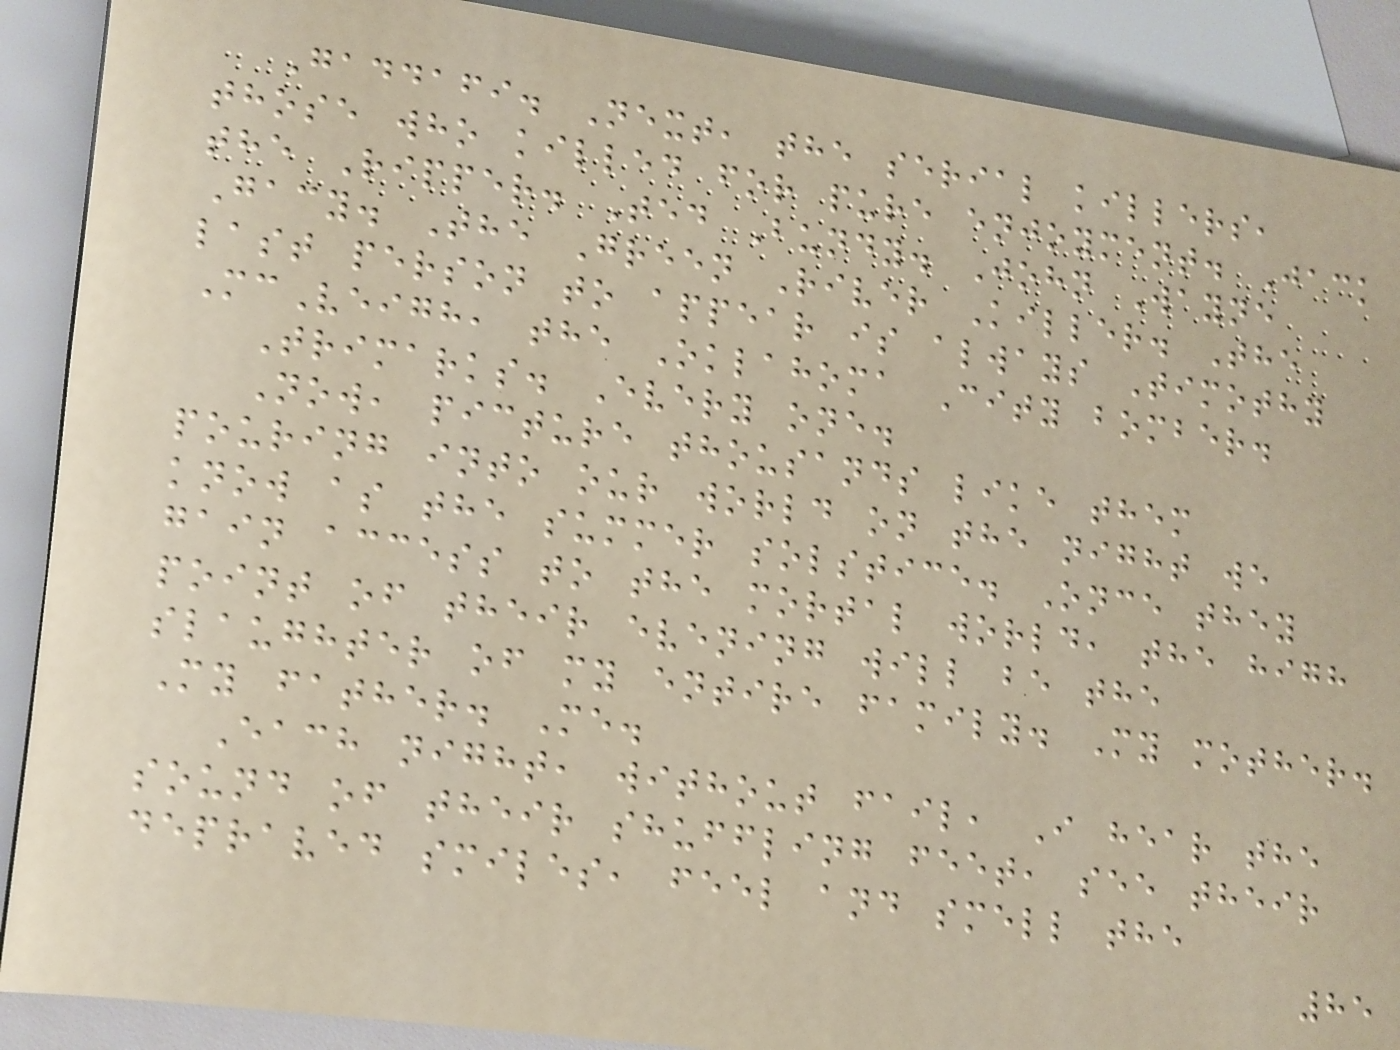Gaddafi. Next, the serial killers,
those who killed for pure enjoyment. Jack
the Ripper. Ted Bundy. John Wayne
Gacy. The Green River Killer. The
last person to appear is always Timothy
McVeigh, the Oklahoma City bomber.
Trimarks. Every one.
Now, picture thousands like them
pouring into our world on the night we
know as the summer solstice. Once they
gain access to the mortal world, the high
point of their evening will be the
slaughter of my entire family. My mother.
My father. Me.
Each night, without fail, I hear the
sound of their shuffling feet, see their
depraved smiles, feel and smell the
85
